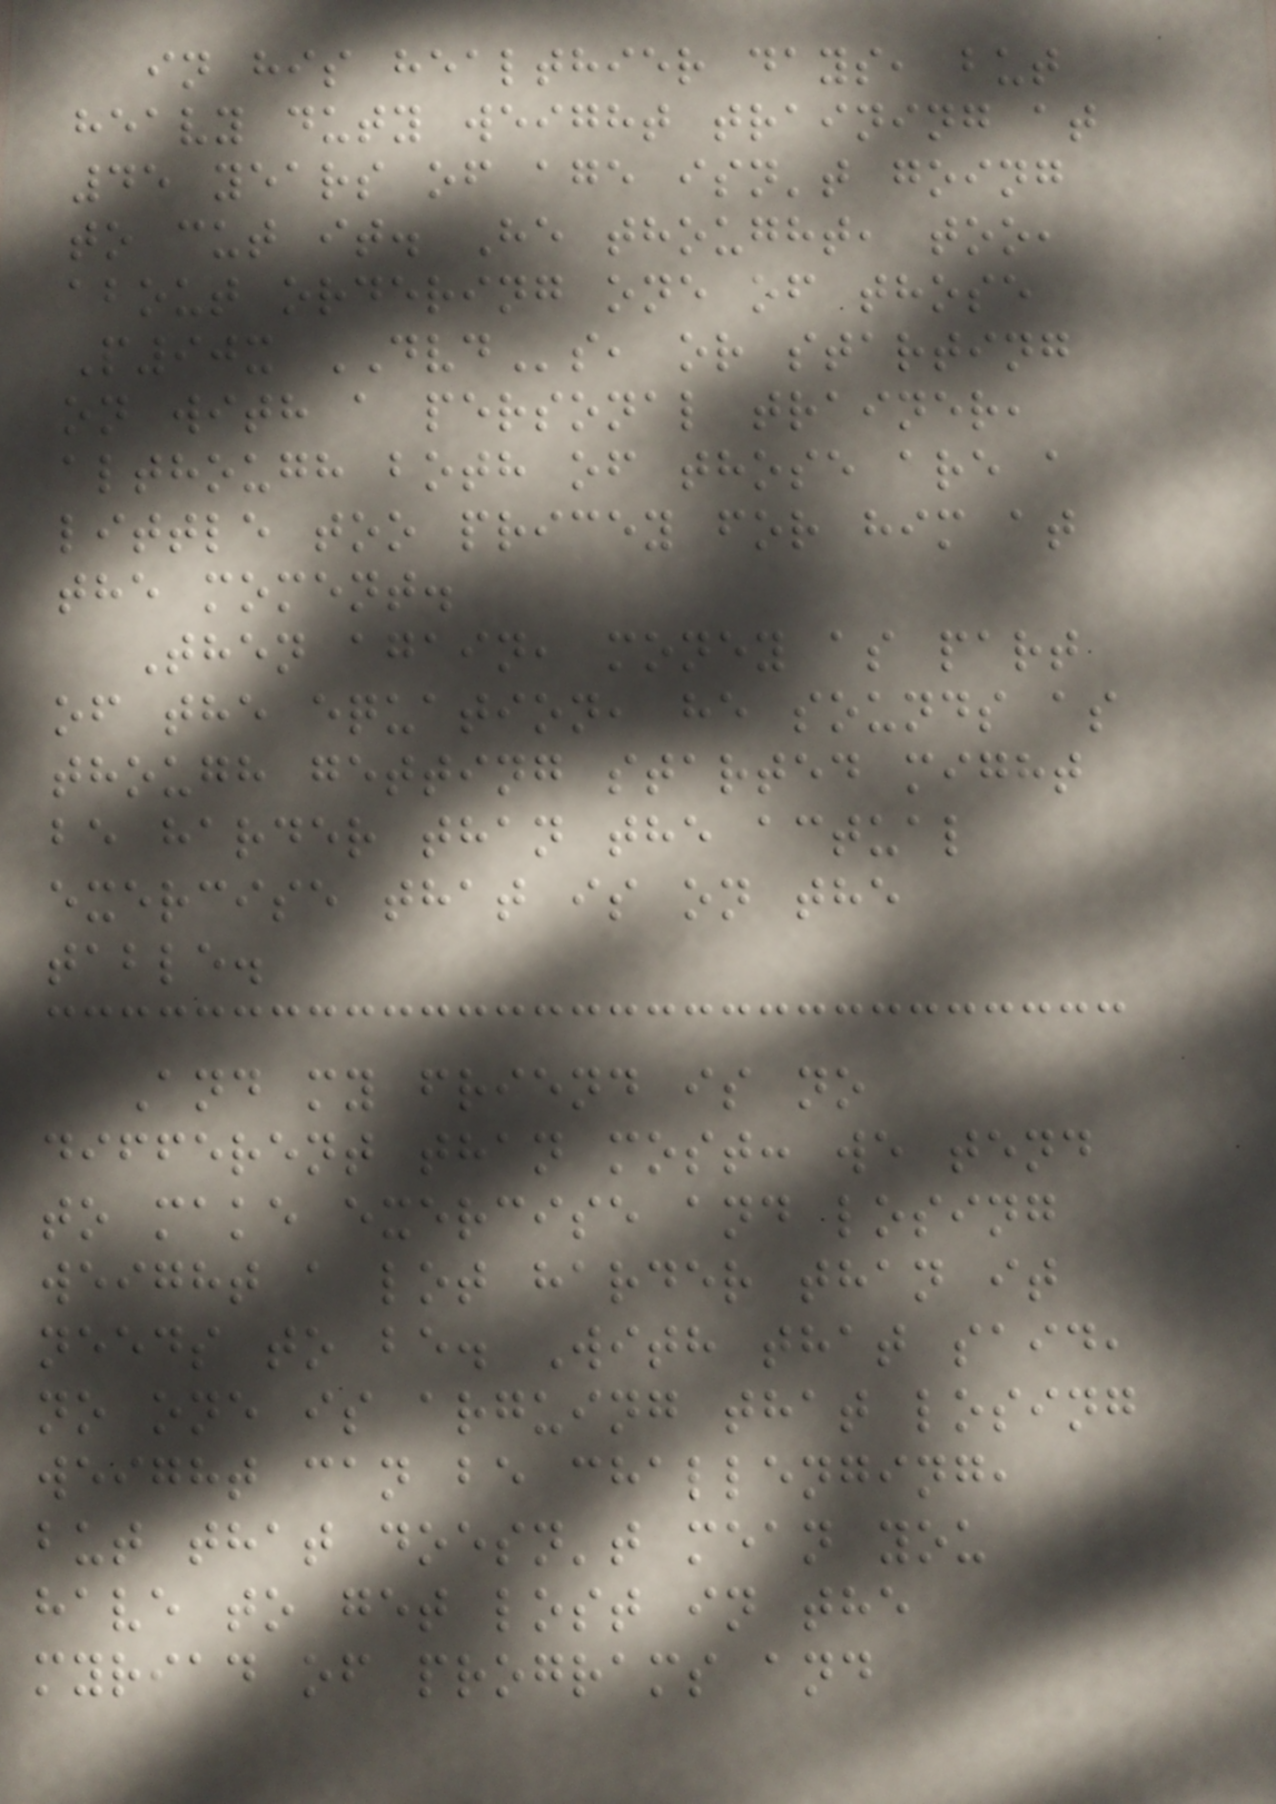in his healthier days, but
heavy duty weight training at
45 years of age isn't going
to cut it. He thought, too,
about ordering one of those
P90x DVDs, or starting
on with a personal trainer,
although both of those are a
little too pricey for him at
the moment.
Then again, money as part
of the equation, he sounds as
though getting started might
be harder than the actual
exercise that is on the
table.
And my friend is no
different than most: we tend
to make exercise and losing
weight a lot harder than it
needs to be. With that said,
no one is arguing that losing
weight can be challenging,
but that doesn't mean you
have to get lost in the
myriad of programs and
